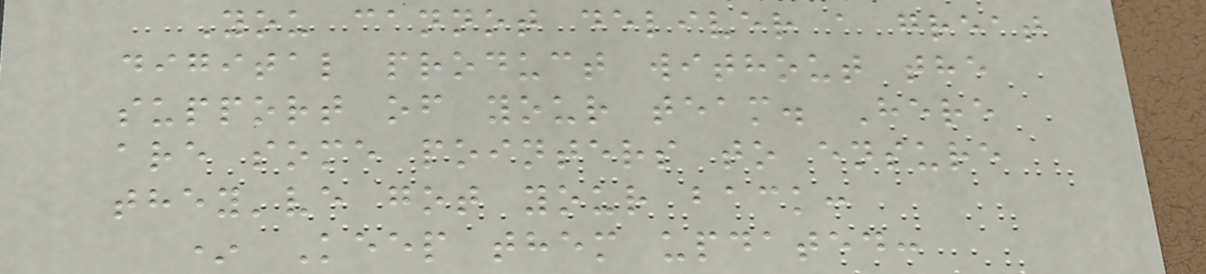You cannot deliver a great
digital product without the
support of your team. Here
are some pointers to ensure
they've got your back:
* Keep them updated:
